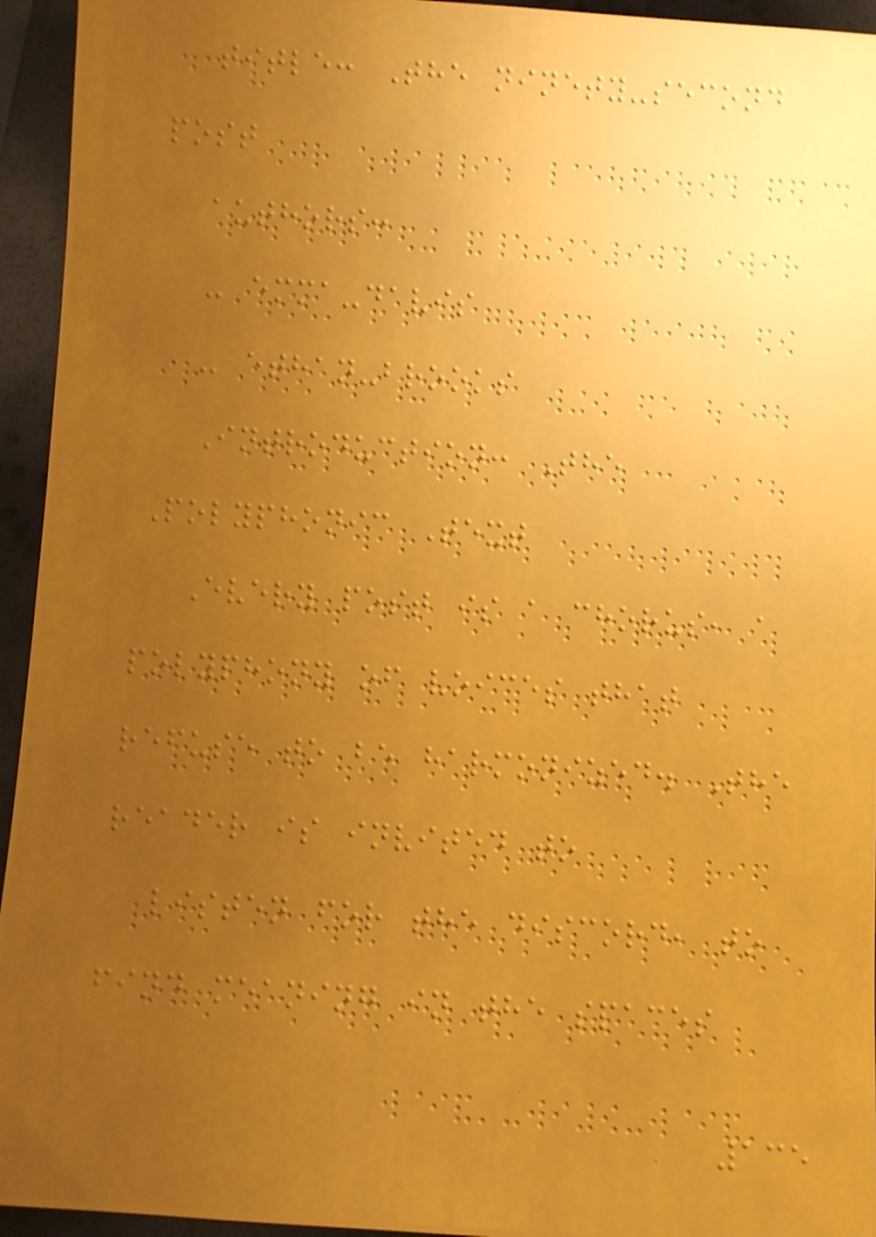title: The ninety-second
post
authors:
- emma-davis
- ethan-brooks
Introduction: The
Polyphonic Text
Every post is a chorus, a
polyphony of voices that
refuse to be harmonized. The
reader is invited to
listen for the discord, to
find meaning in the spaces
135
